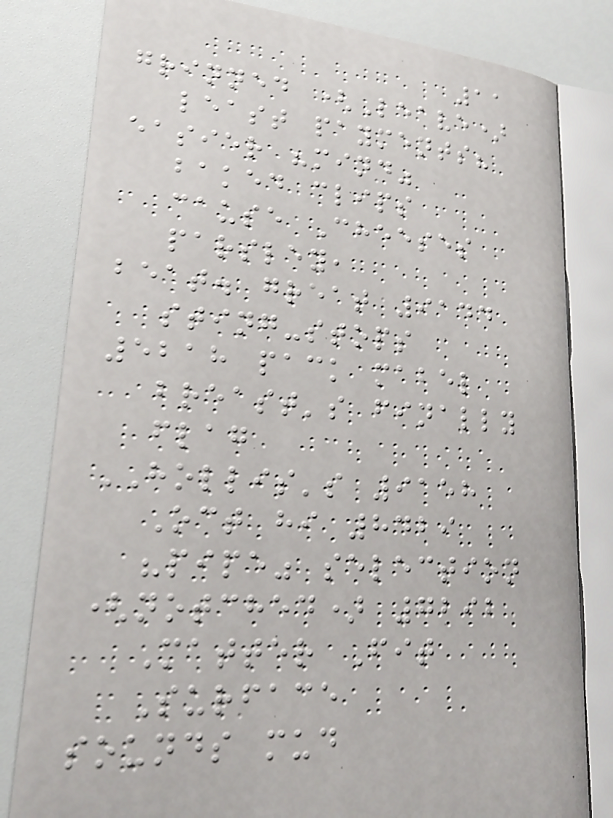11
grinned (Leave)
least payments?
easier "mind"
baked clips
cause Cheeses
parsley,
beat. great 9144
sting-stops
5218 pack mabel
breast's finally
flag
HOLLIS's 9158
Oct hi 8429
"pipe" selection
(notched) 7292
Matter Fit
Surface
sounds mud
